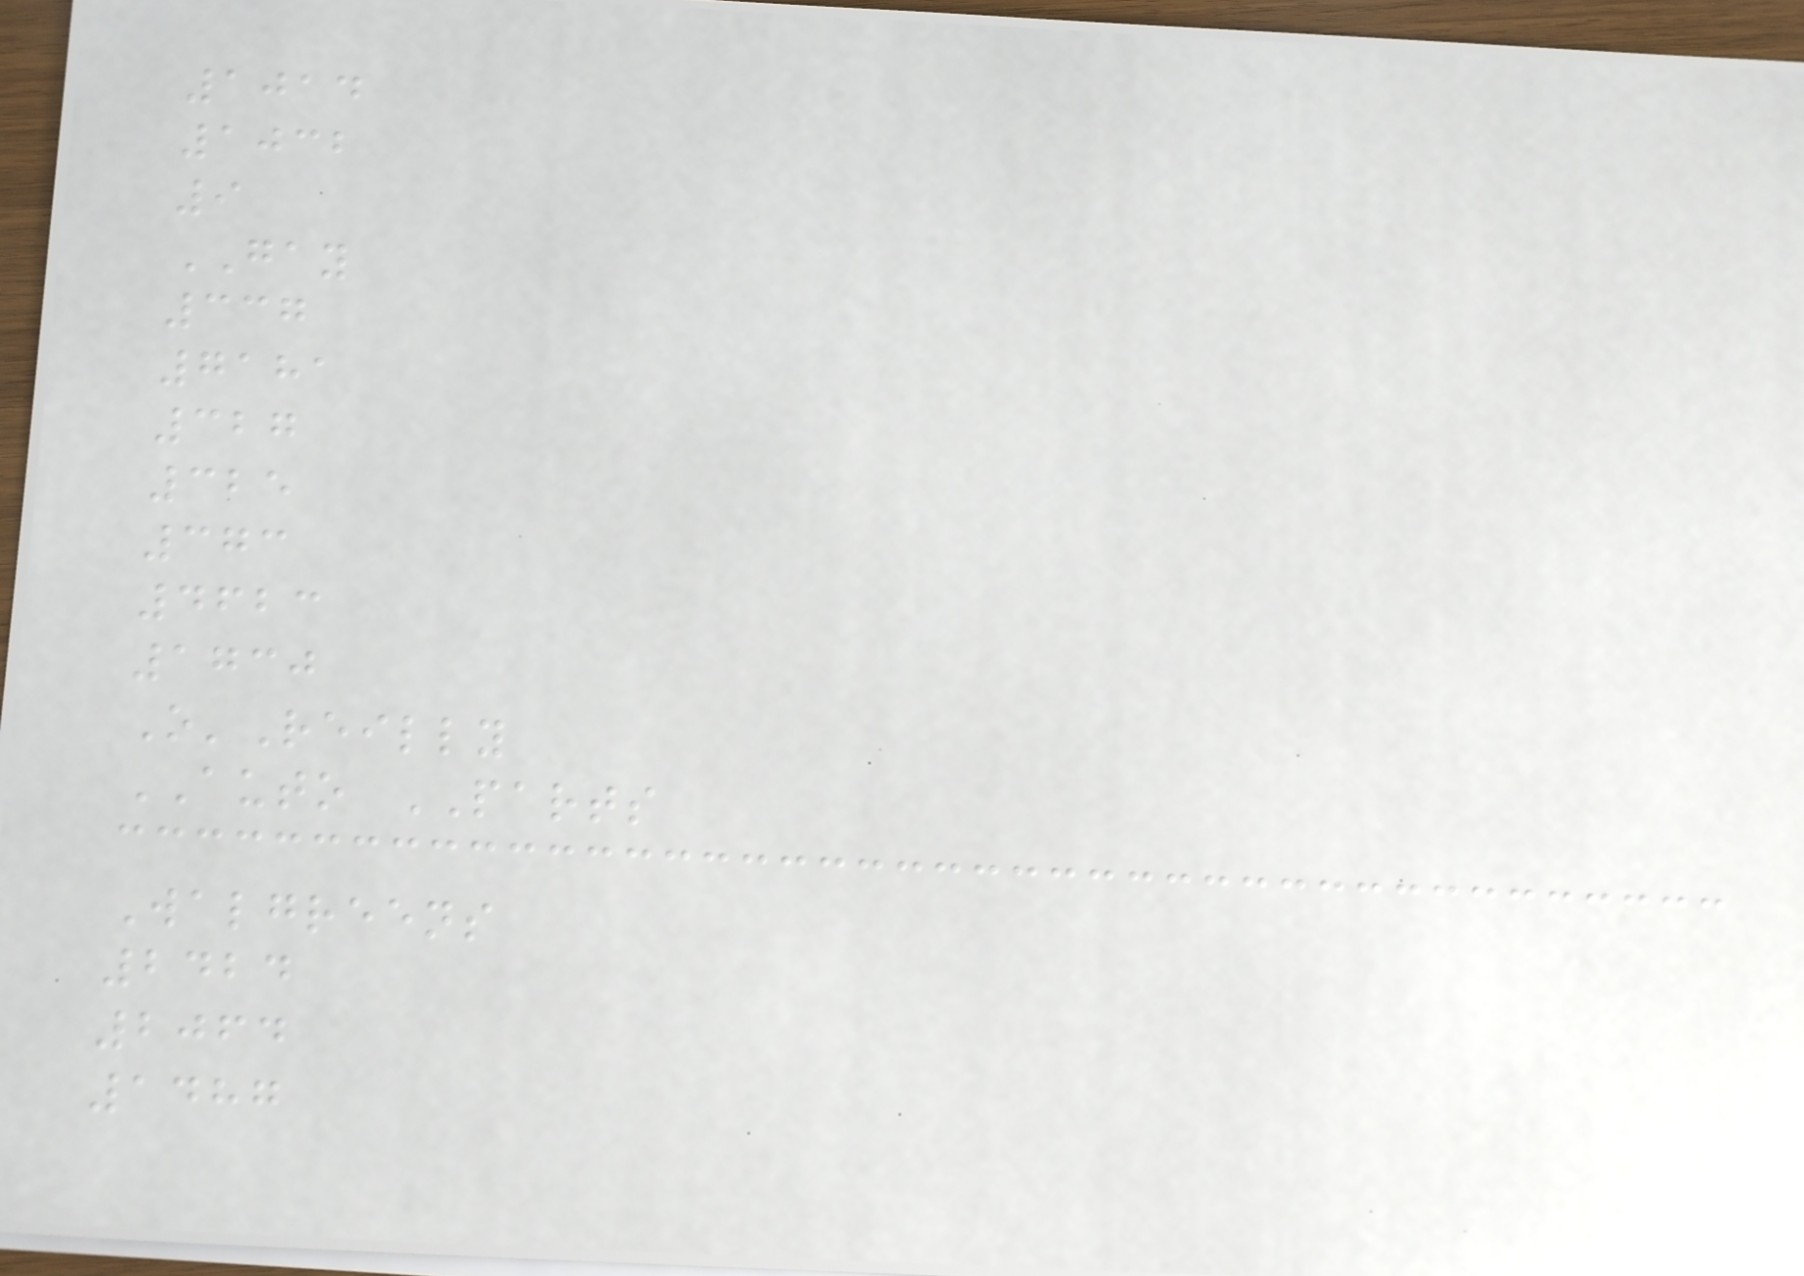1014
1032
9
GAY
337
7181
327
325
373
4623
1730
O'Reilly
AUTO PARTS
Walgreens
2424
2064
1487
